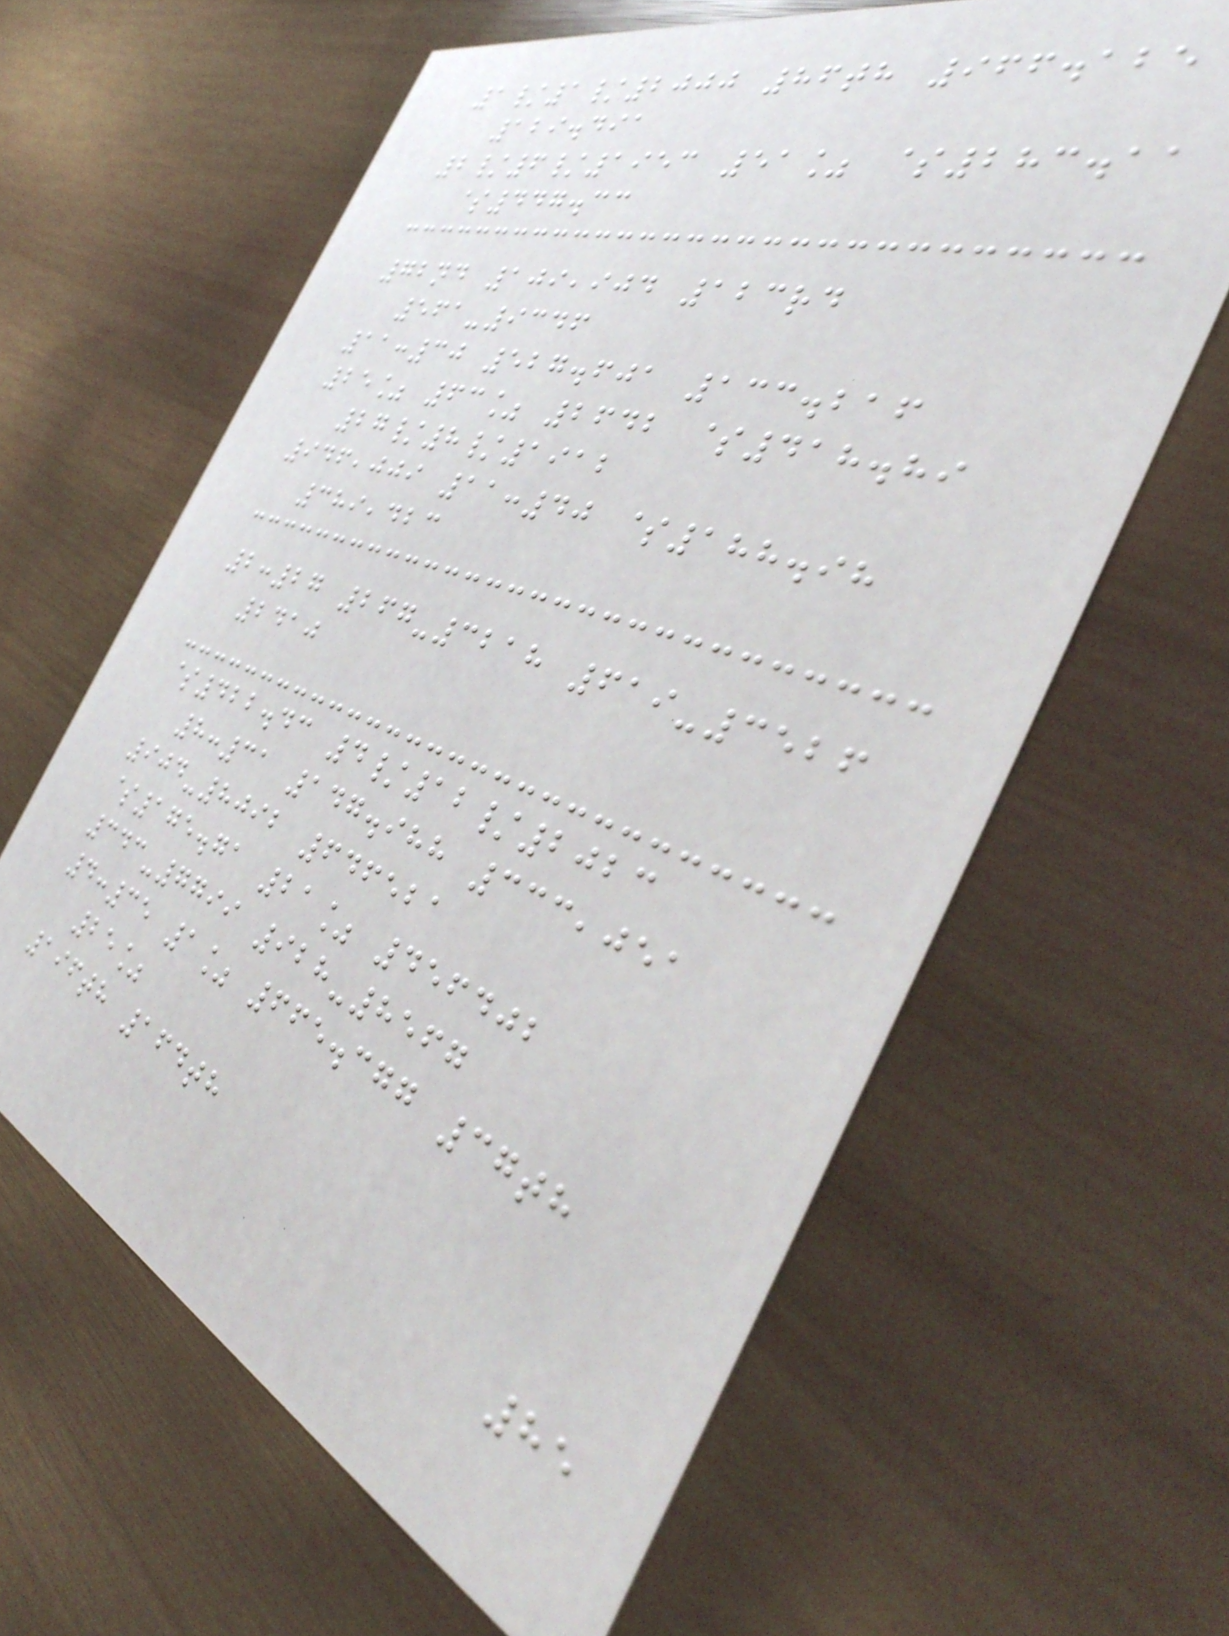1/1/2000 86th 966.125
129.491
2/6/1953 51% $283.11
$447.33
72nd 109,904 123rd
561-9346
11:30 527.601 133.216
25% 63% 2642 $418.89
27/8/1912
946,009 11:40 $188.98
389,423
2:27 267-3218 619-3526
2410
$422.43 4/12/2023
8:31 147.988 333,051
904-8092 646521
$175.71 21% 456402
343-7799 928-8567
4:35 1% 665.377 37th
25%
196th 164th
85
